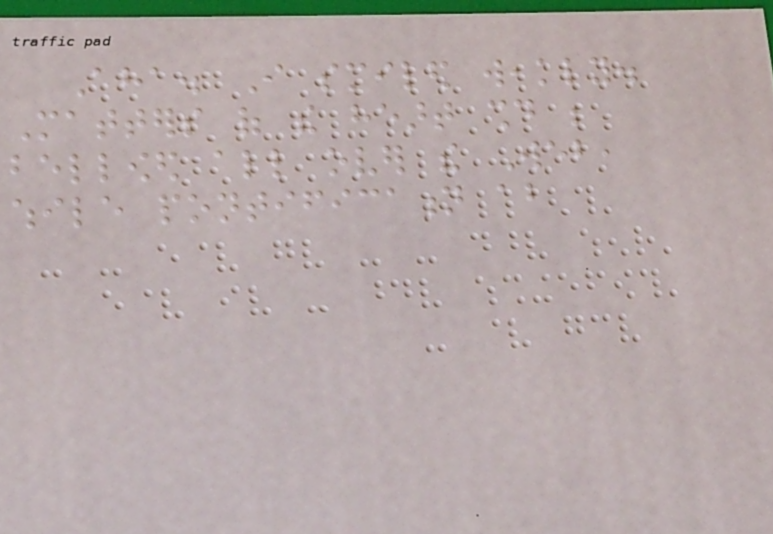Aha. I smiled weakly.
Matters of the heart should be
bellowed all over the Web,
while pontification about
